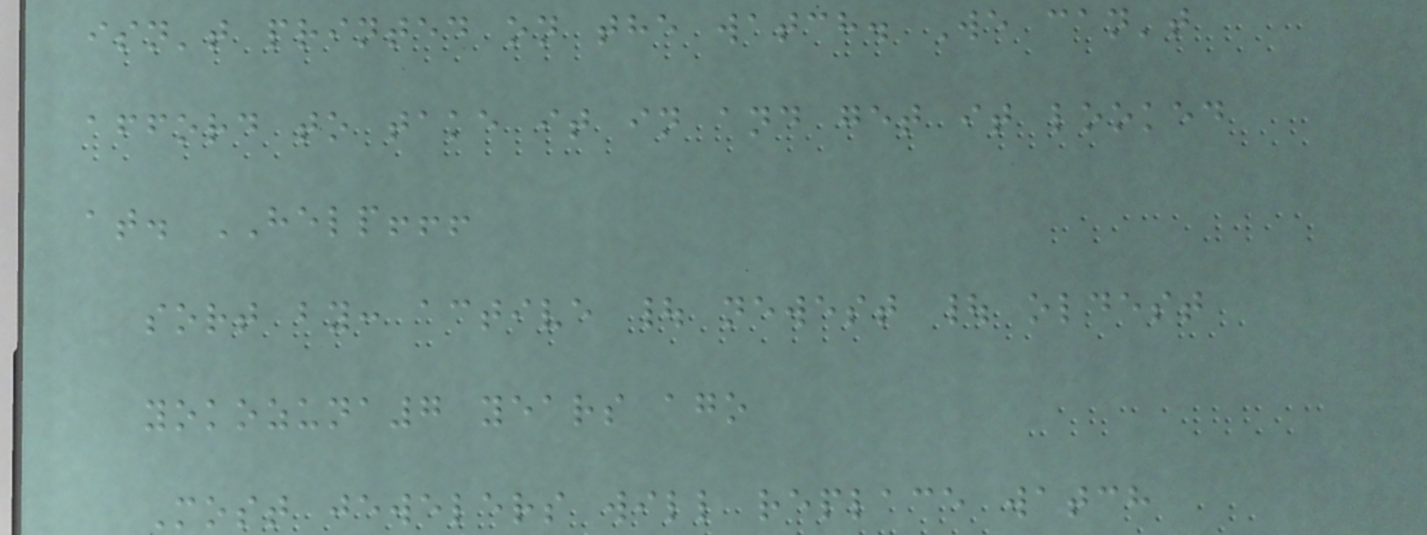isn't printed on the watch. We can't
afford to take it in and get it looked
at. HELP!!!
sort by: active | newest | oldest
yokozuna7 years ago
Most jewelers will replace watch
